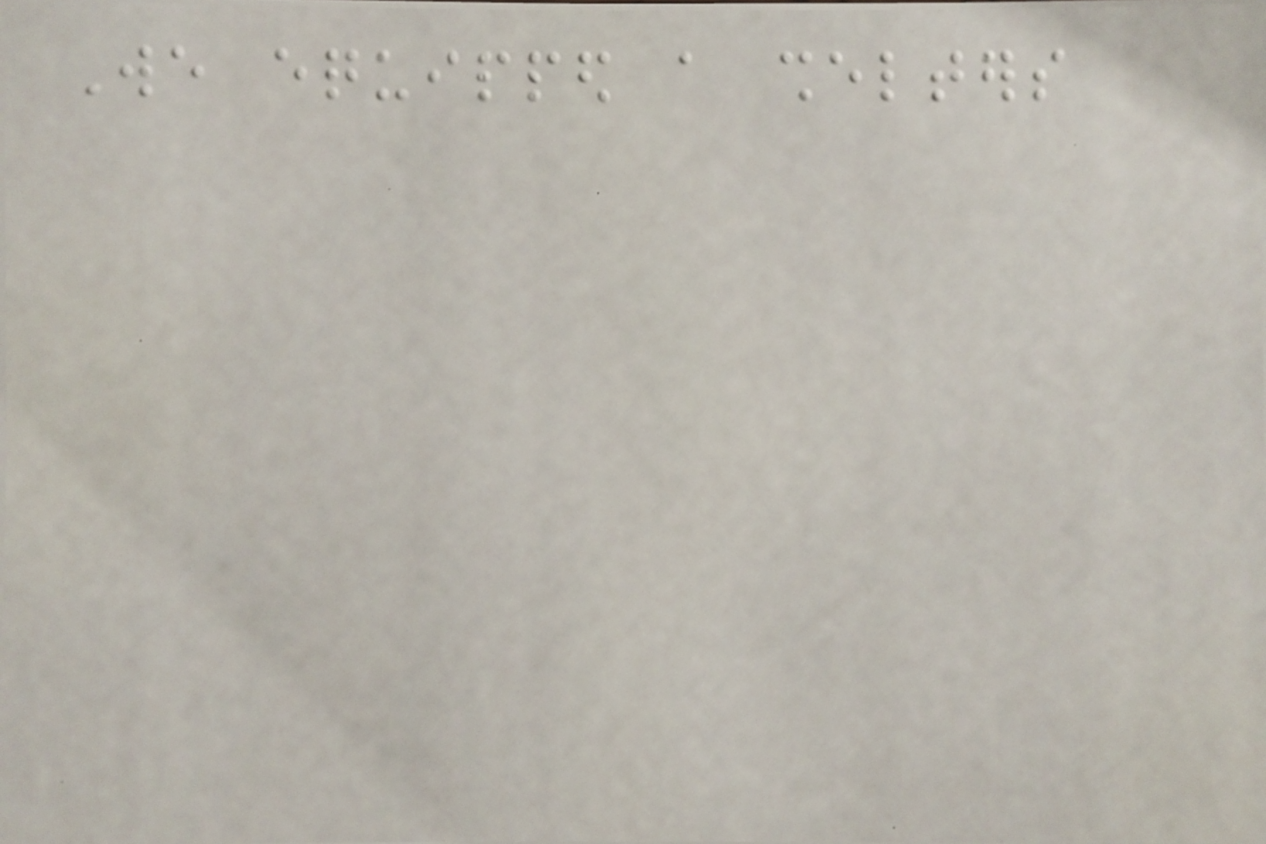We equipped a shelters
